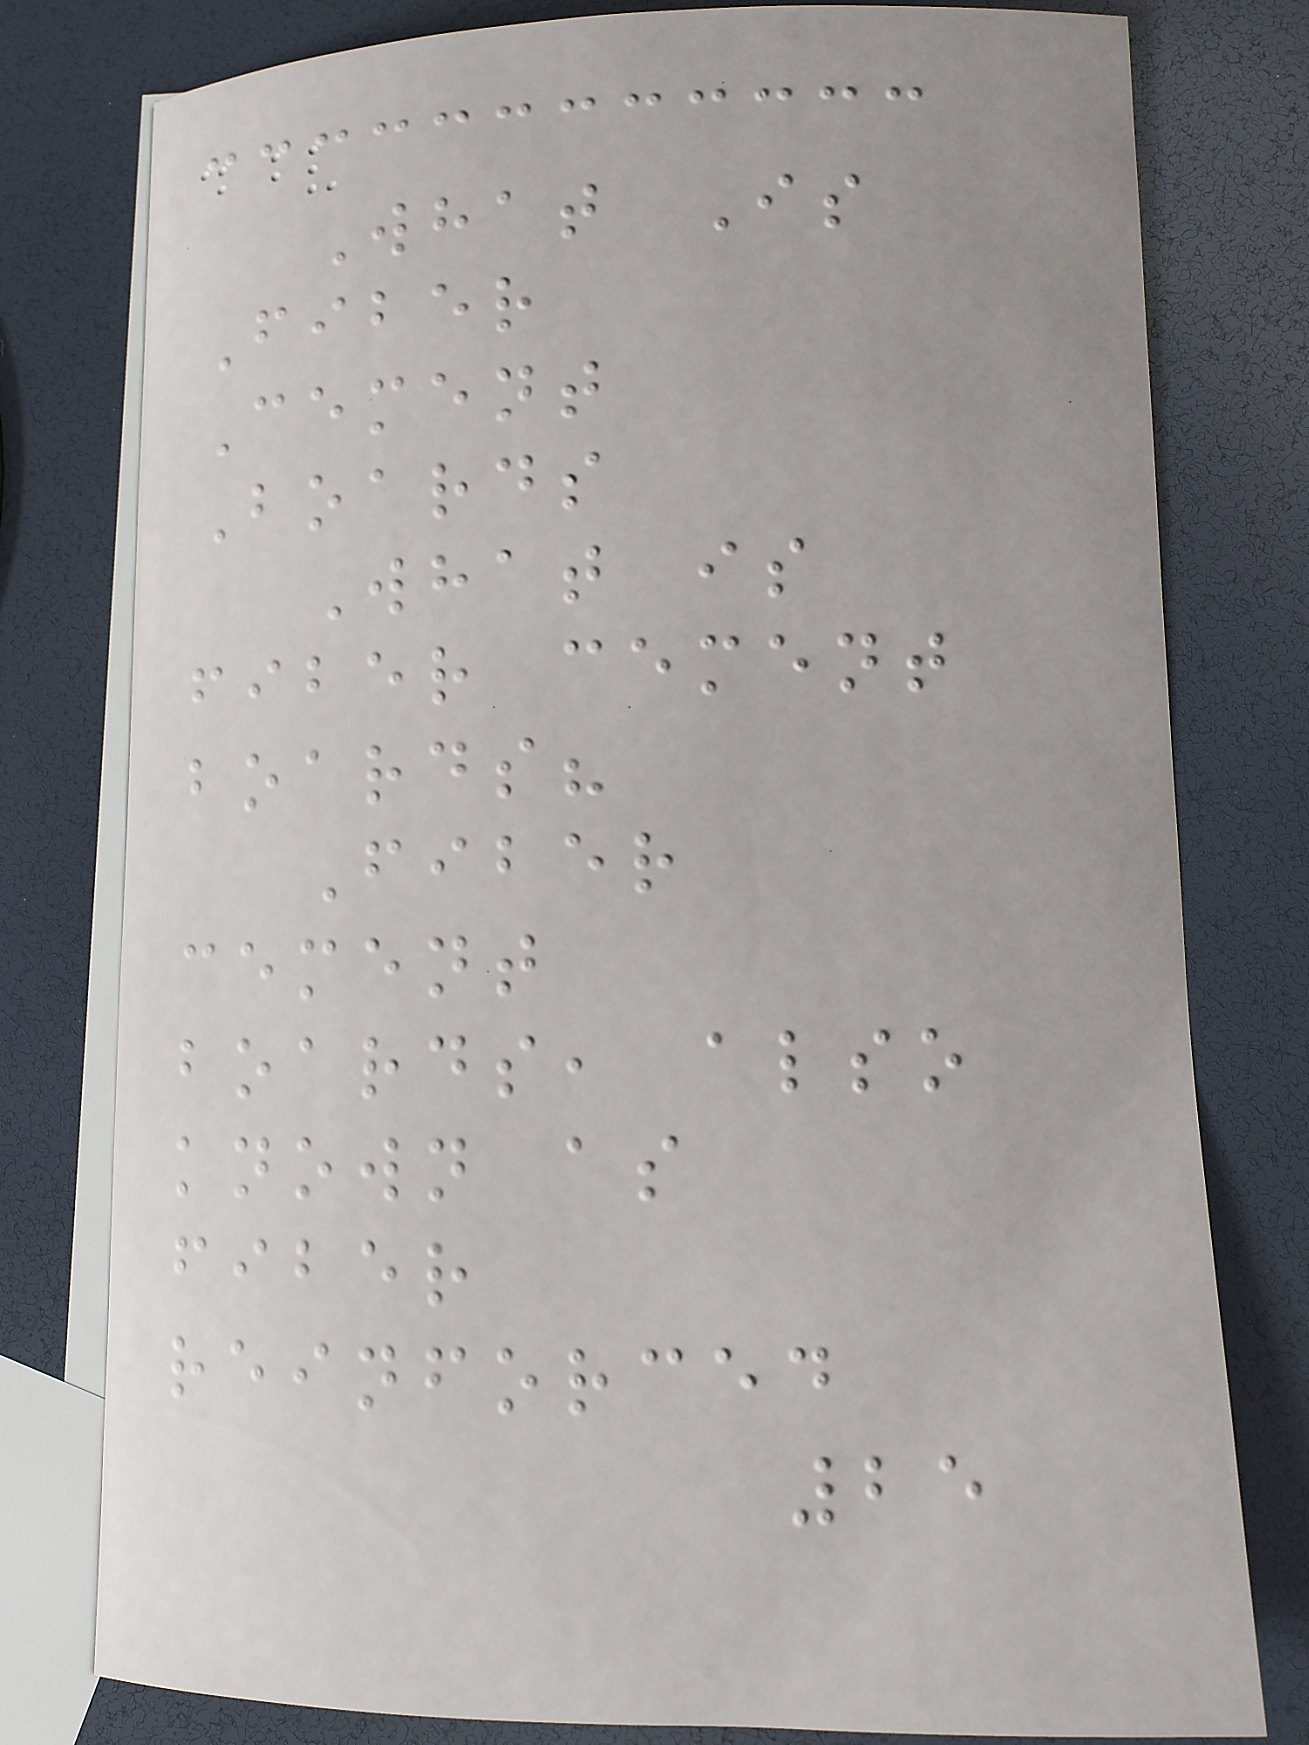What Is
Fiber
Cement
Boards
What is
fiber cement
boards?
Fiber
cement
boards, also
known as
fiber
reinforced
25
